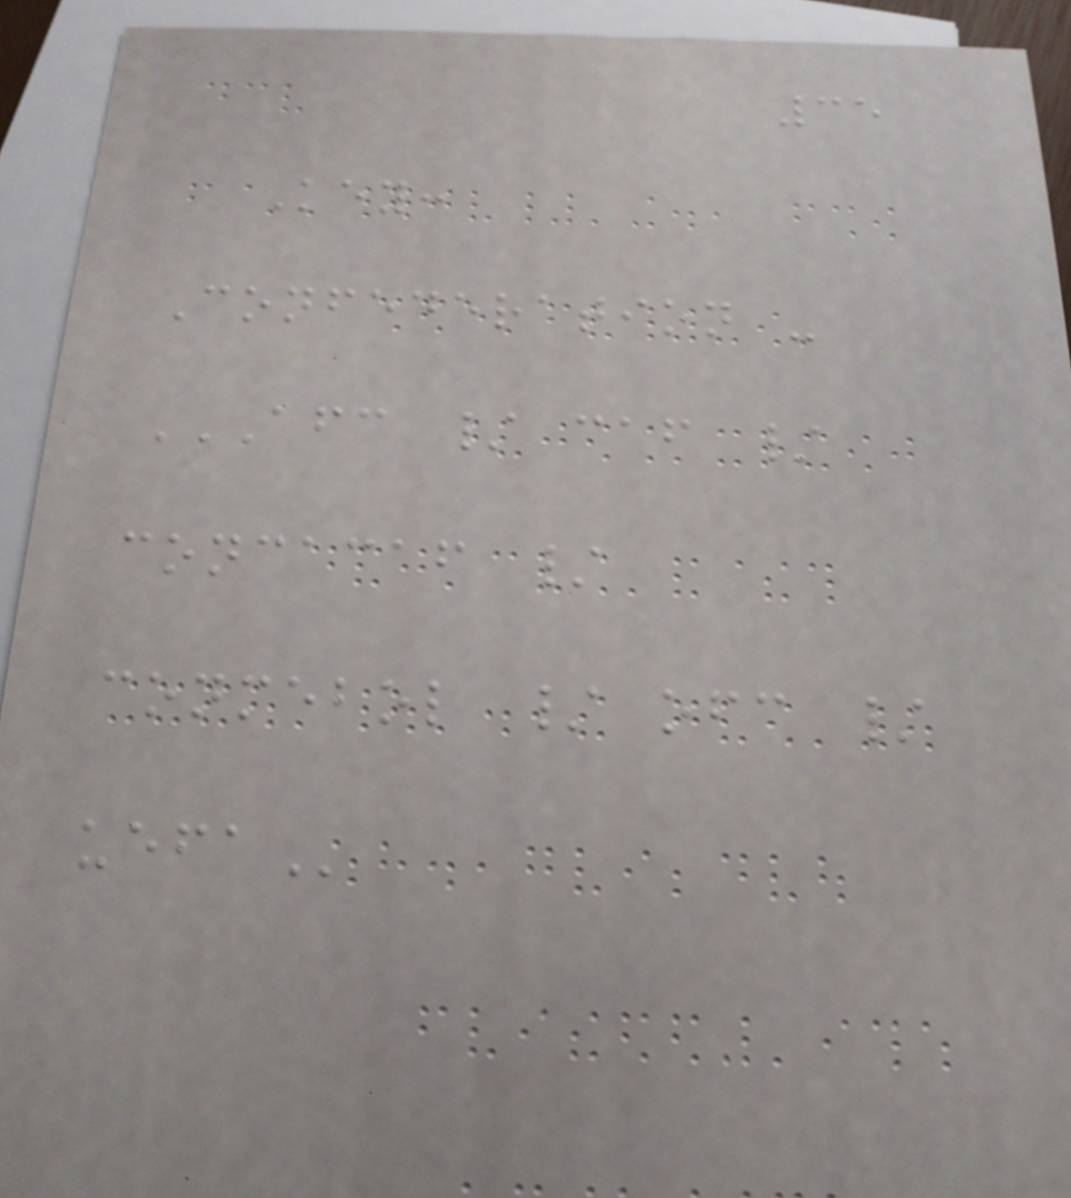35
Key:
Confederation -
AFC / CAF /
CONCACAF /
CONMEBOL / OFC /
UEFA
